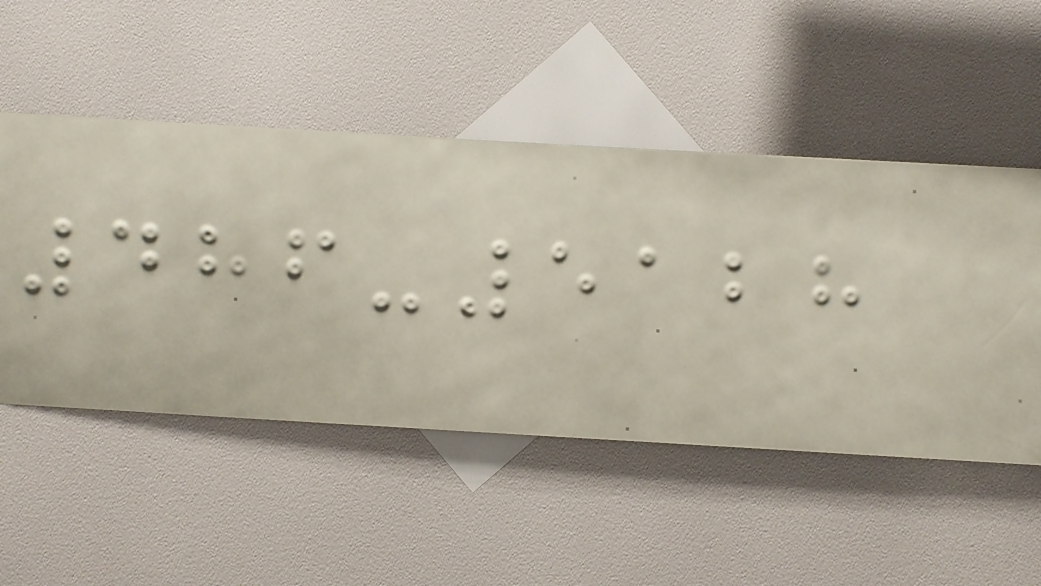486-5128
